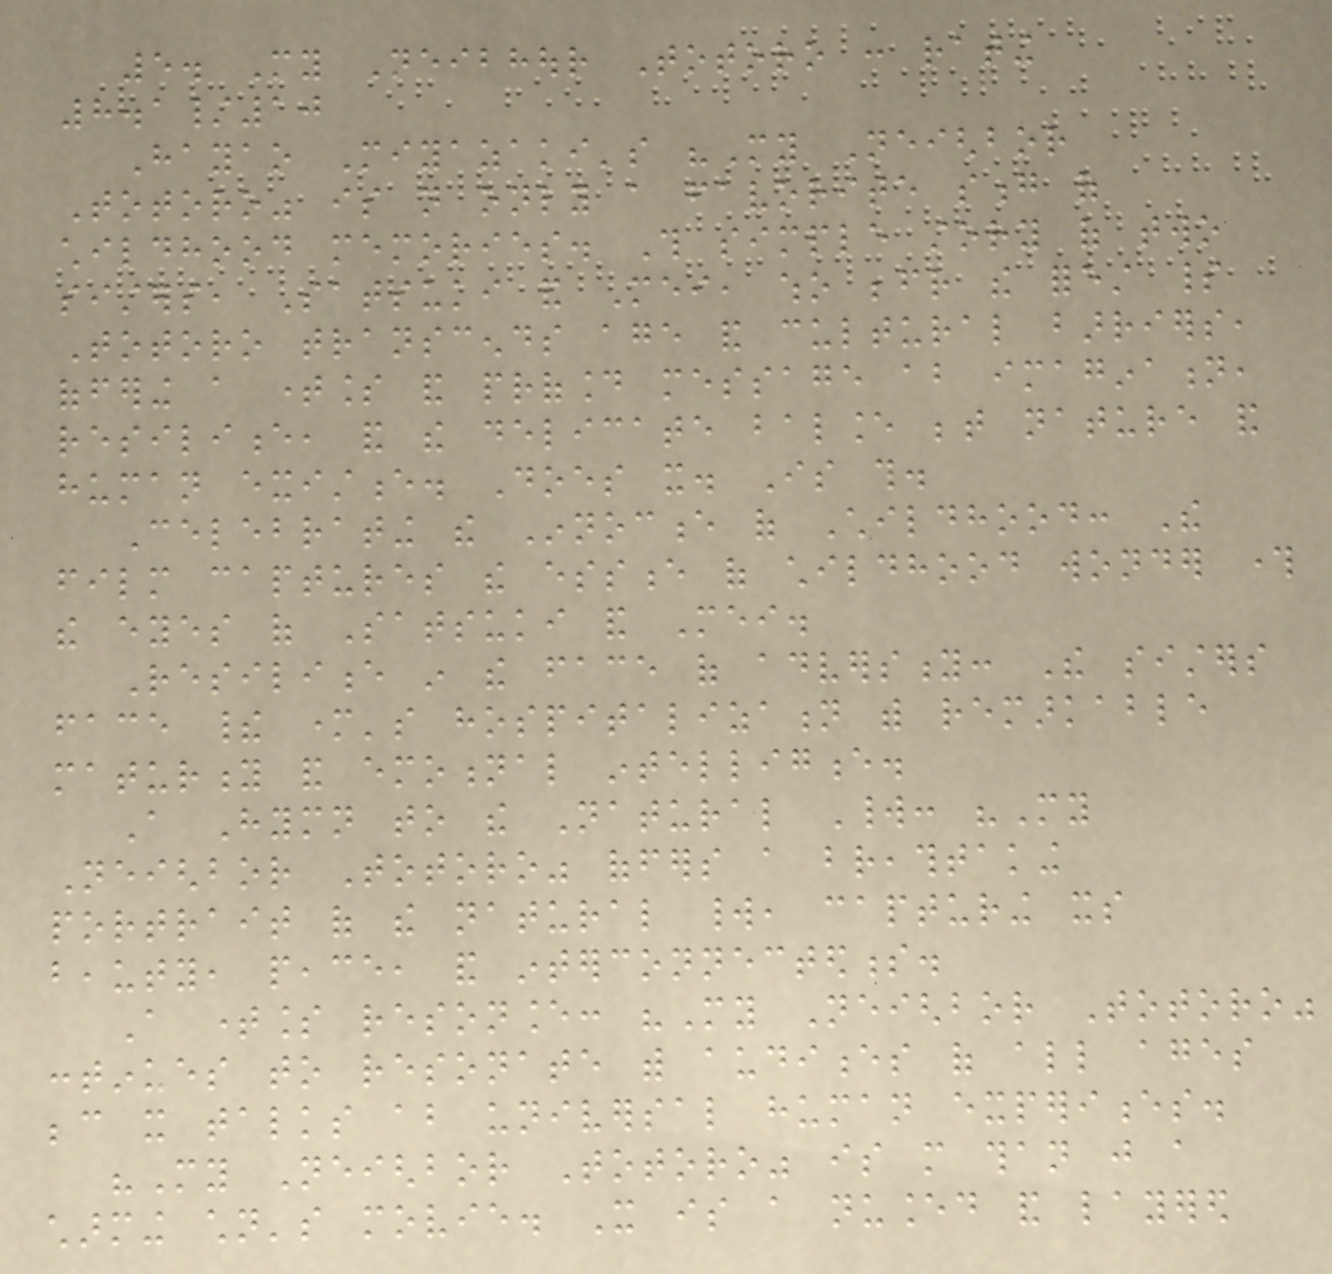5. My Neibhour Totoro : rating
8.1/10
Hayao Miyazaki's "My Neighbor
Totoro" is not only a favorite song of
childhood memories. This simple story of two
sisters, Satsuki and Mei, who befriend the forest spirit
Totoro transcends age and cultural barriers,
offering a timeless and profound message about imagination,
resilience, and the delicate balance between nature and
human existence. Does it. Is this.
Celebrating the Innocence of Childhood: The
film captures the essence of childhood wonder through
the eyes of Satsuki and Mei.
Resilience in the face of adversity: The sisters
face their mother's hospitalization with remarkable
maturity and emotional intelligence.
A Hymn to the Natural World: "My
Neighbor Totoro" offers a breathtaking
portrait of the natural world, capturing its
beauty, peace, and interconnectedness.
A timeless resonance: "My Neighbor Totoro"
continues to resonate with audiences of all ages
because it talks about universal human experiences.
"My Neighbor Totoro" is more than just a
charming children's movie. It is a nuanced and layered
